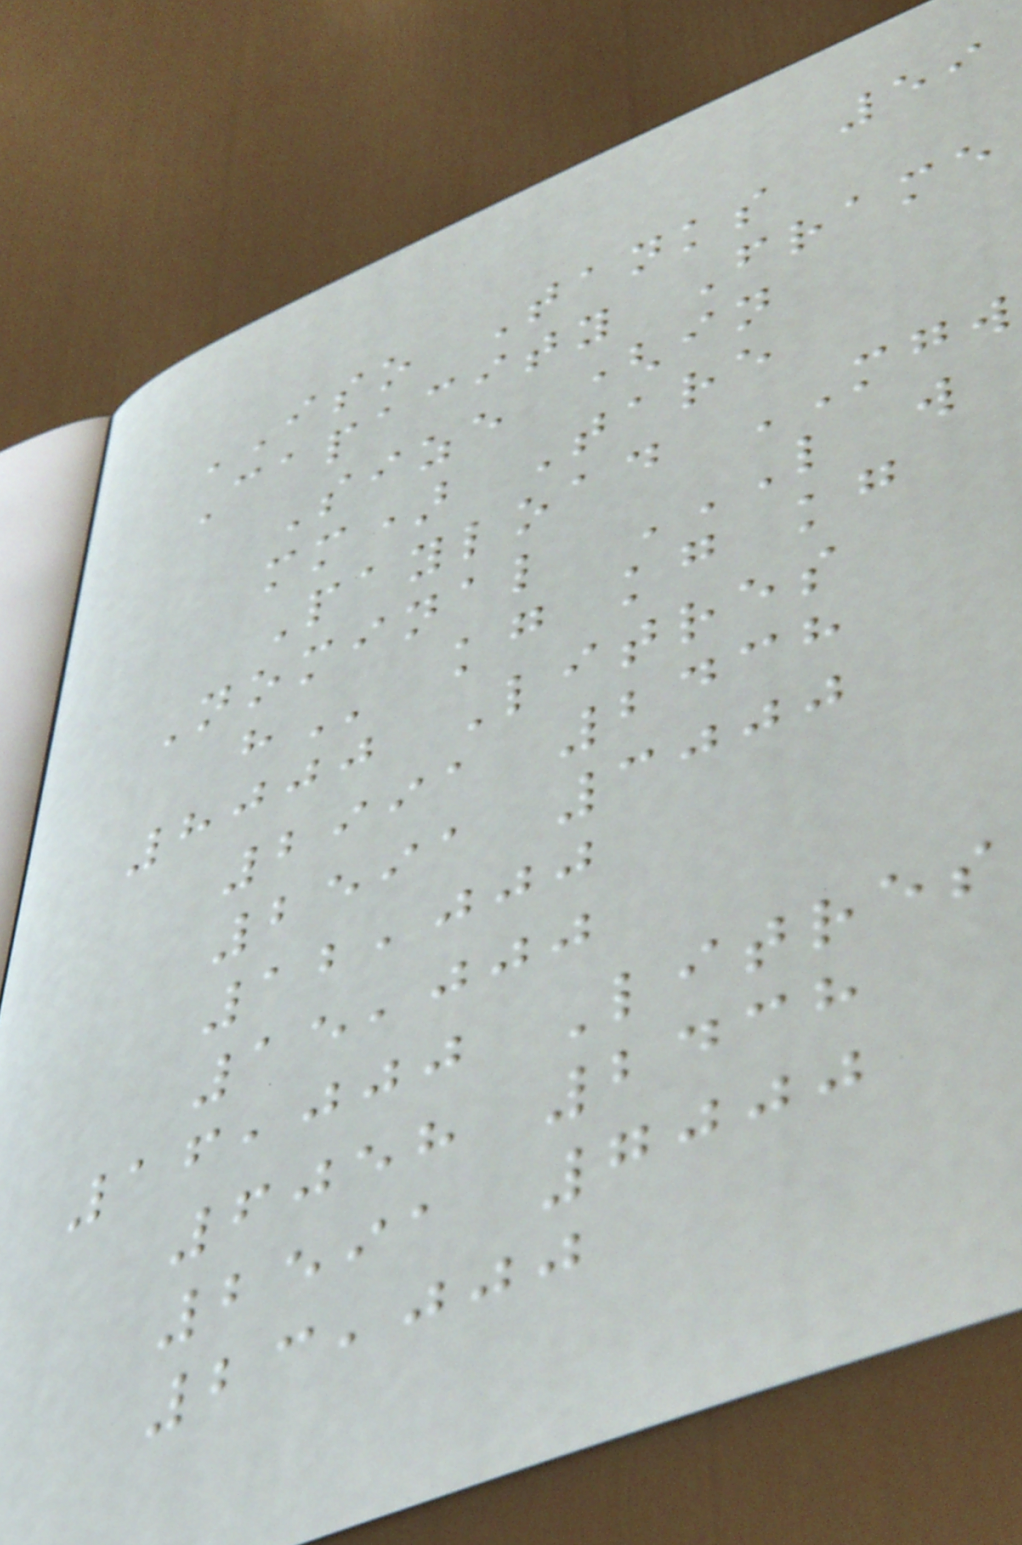59
ISO Tanks
Capacity Frame
Size (in
mm) Tare
Payload MGW
Nominal L W
H kg kg kg
8000 Litres
2991 2438
2591 3000
12,000
15,000
16,000 Litres
6058 2438
2591 7000
23,000
